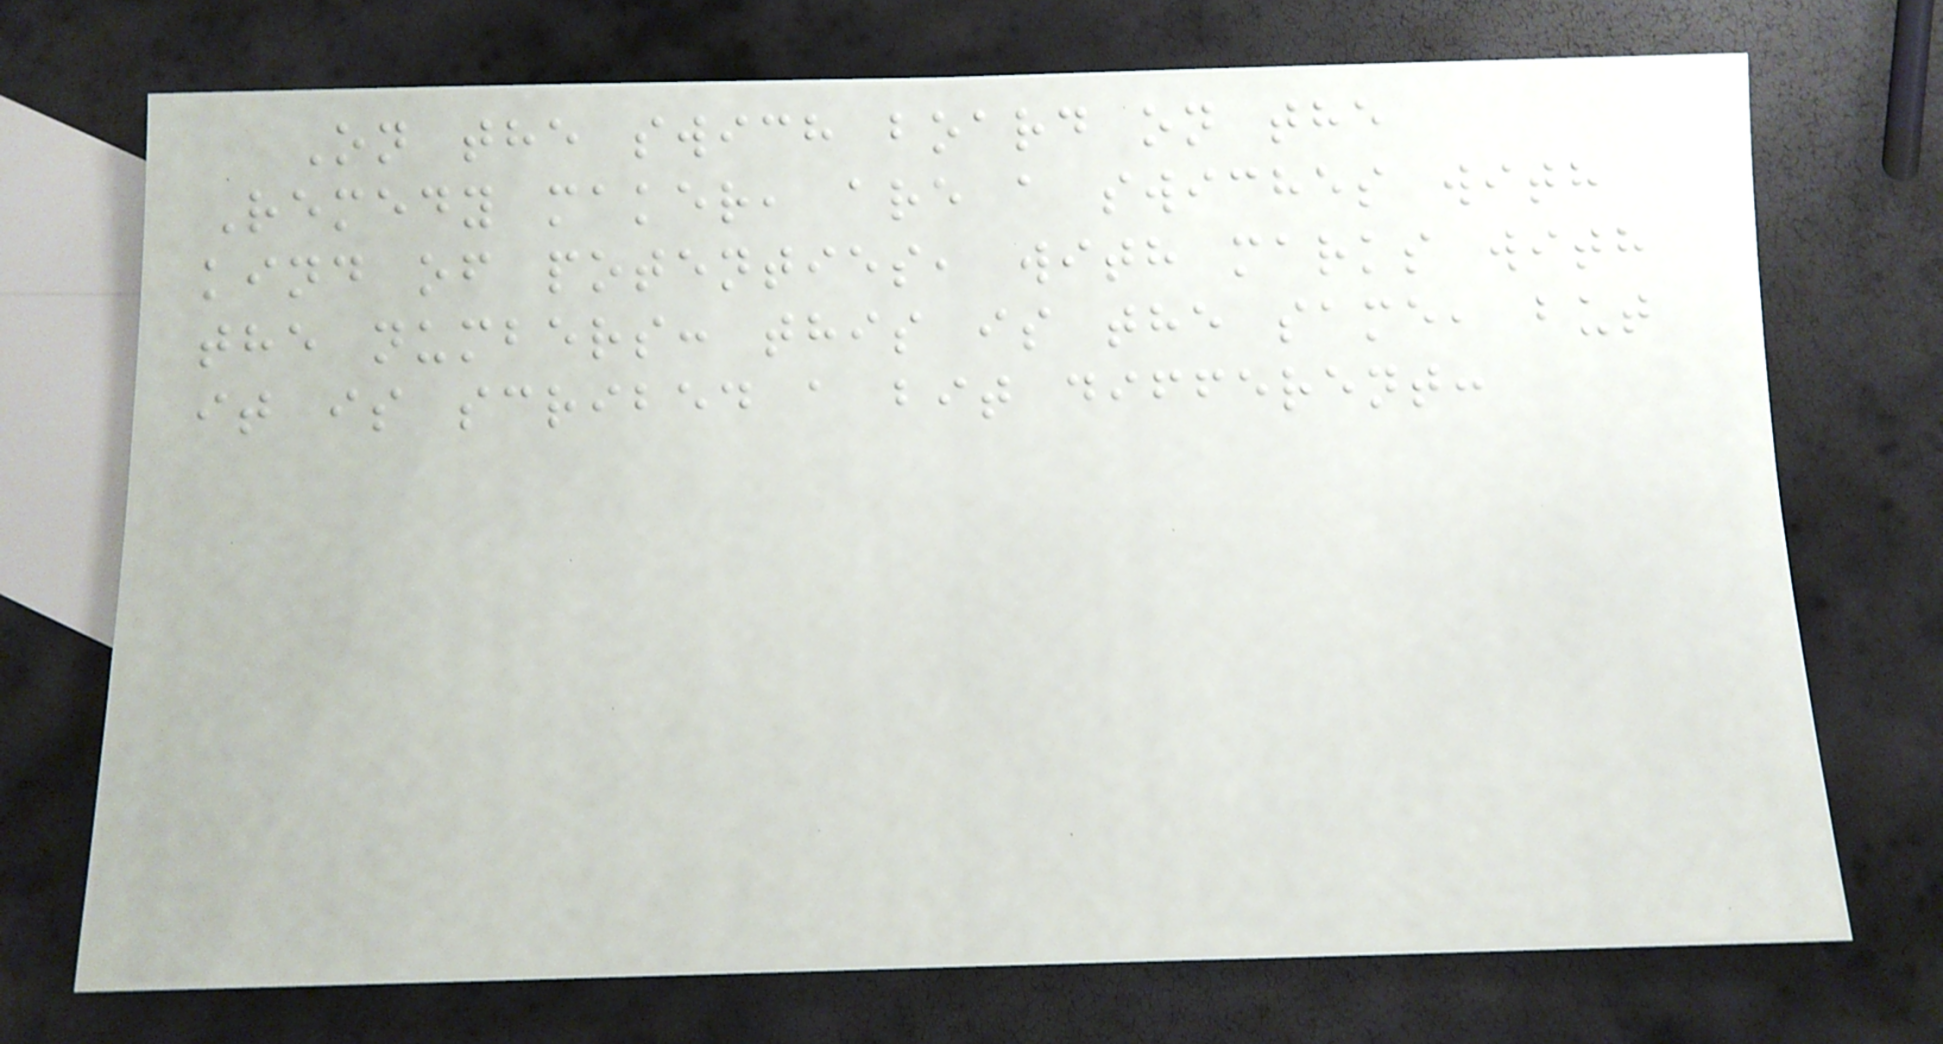On the swich board on the
Remedy maker, are a swiches with
kind of potenties, with marks with
the numbers: this is the same, but
it is scribed a bit different:
